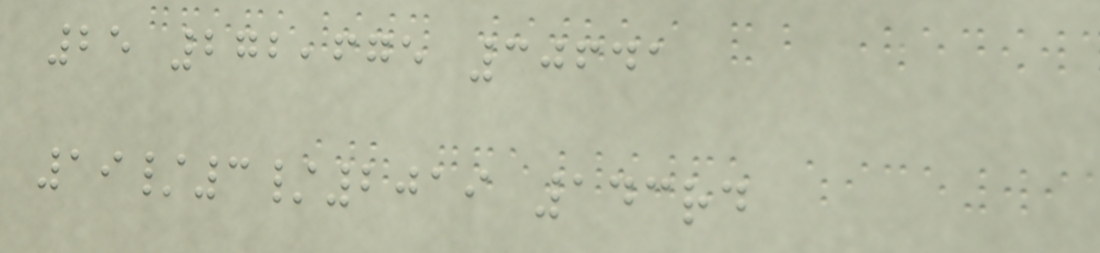25 272,675 30641
19/3/2019 143rd
